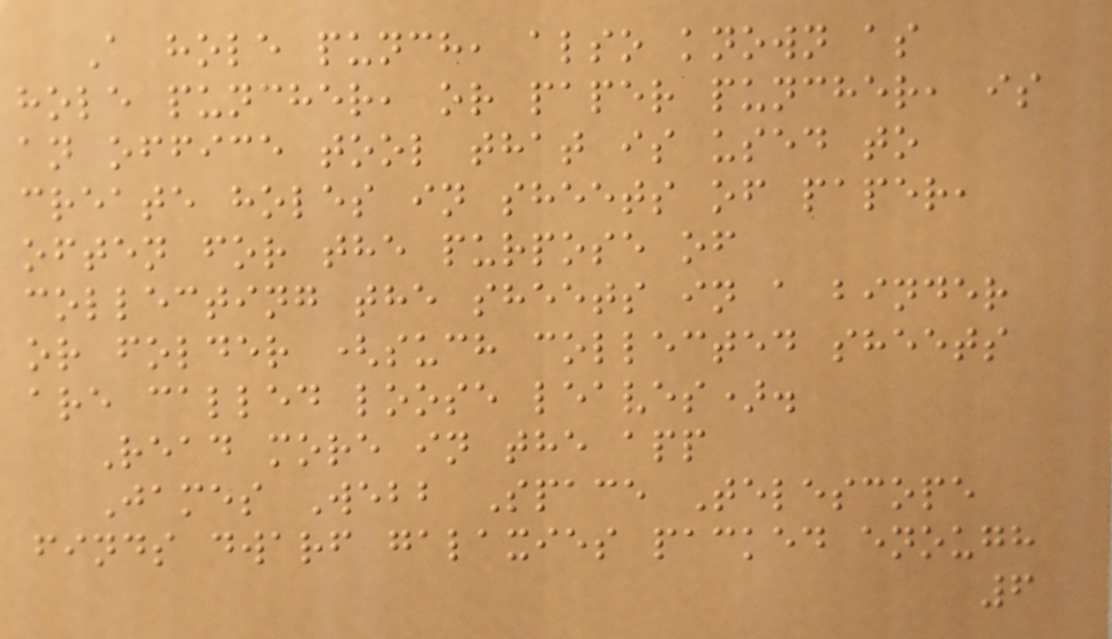A hole punch, also known as
hole puncher, or paper puncher, is
an office tool that is used to
create holes in sheets of paper,
often for the purpose of
collecting the sheets in a binder
or folder (such collected sheets
are called loose leaves).
Read more in the app
James Webb Space Telescope
finds dwarf galaxies packed enough
6
